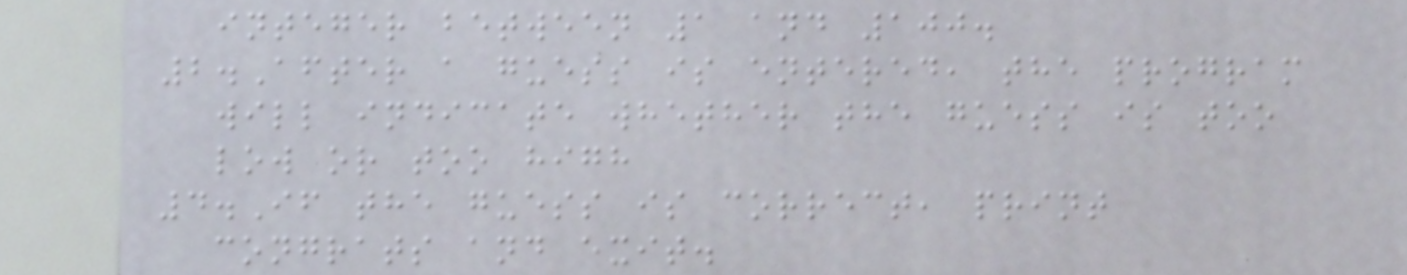integer between 1 and 100.
2.After a guess is entered, the program
will indicate whether the guess is too
low or too high
4.If the guess is correct, print
congrats and exit.
